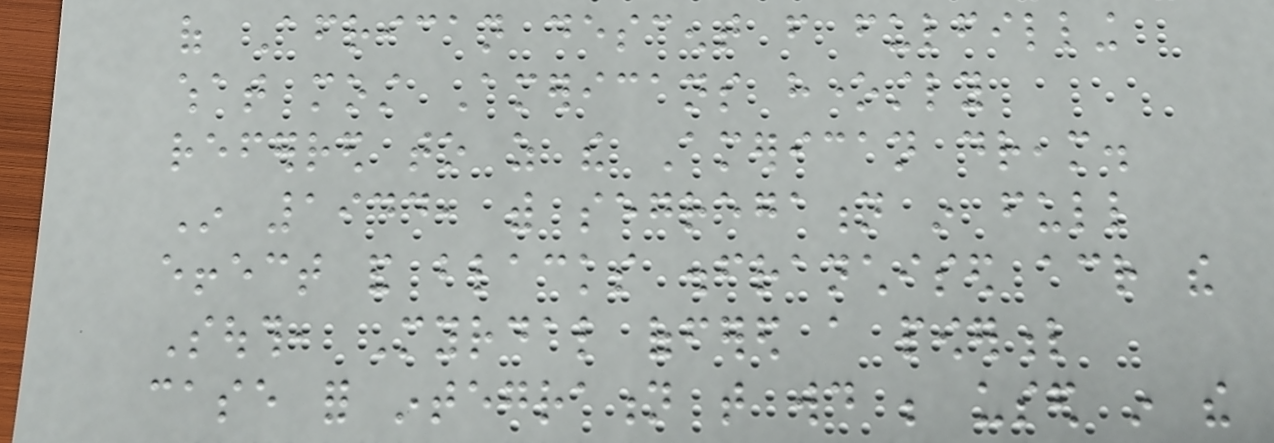of African descent from fulfilling
what most Americans honestly
referred to as the American dream.
In 1944, with segregation in full
effect and blacks disfranchised across the
South, Myrdal offered a powerful
case for integration that would be used in the
